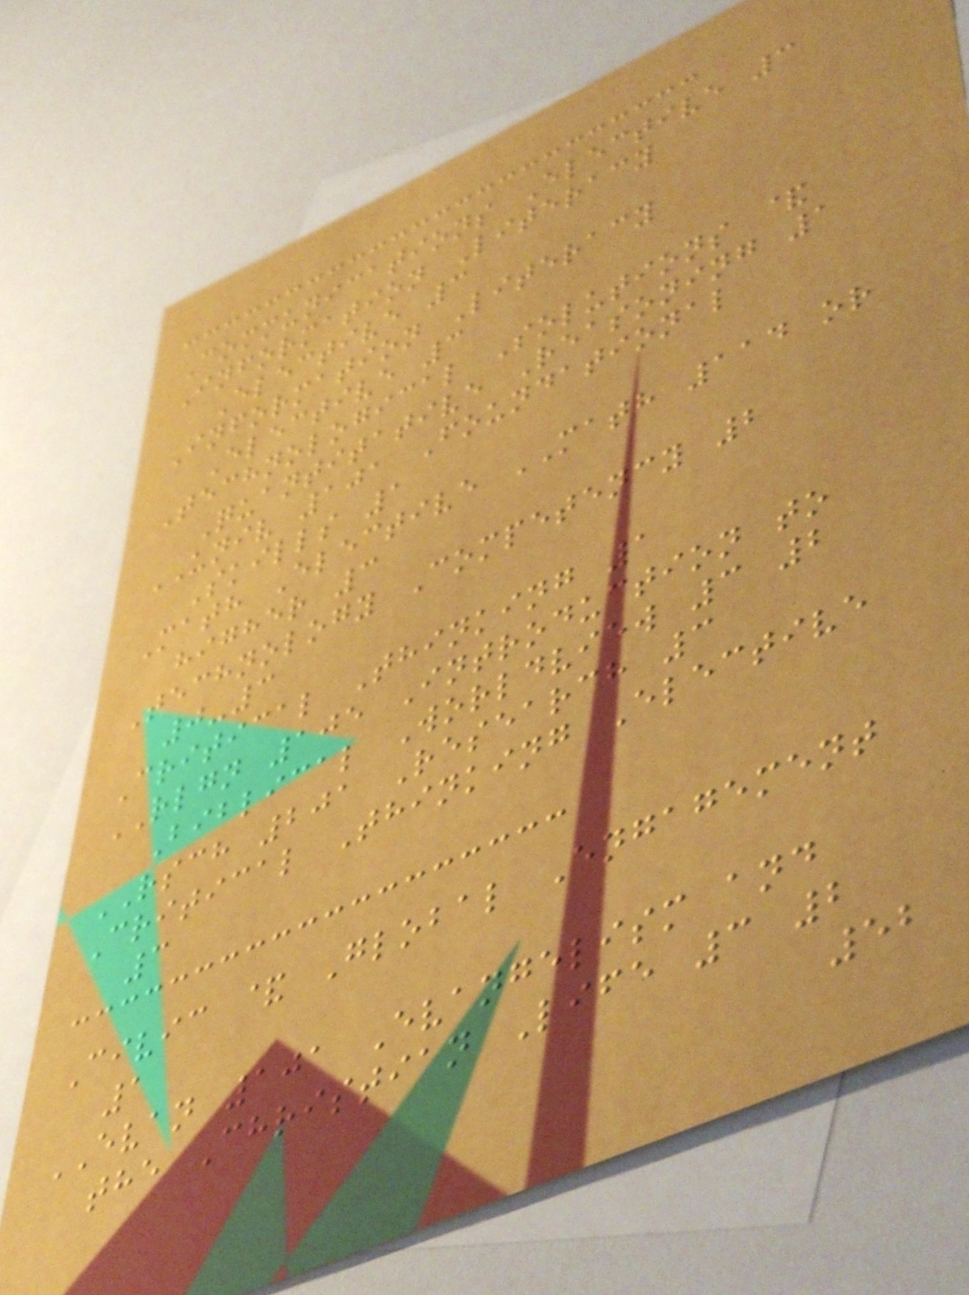Communications Elective 3
Information Literacy
Elective 3
Information Literacy
Elective 3
Technological Solutions &
Quantitative Reasoning 1
UNIV 101 Foundational
Skills 1
Math Elective MATH 114 or
higher 3
Technology Competency 2
0-3
Critical Thinking 1
RLGN 105 Introduction to
Biblical Worldview 3 2
RSCH 201 Research 3
Critical Thinking Elective
3
Civic & Global Engagement
1
EVAN 101 Evangelism and
the Christian Life 3 2
52
